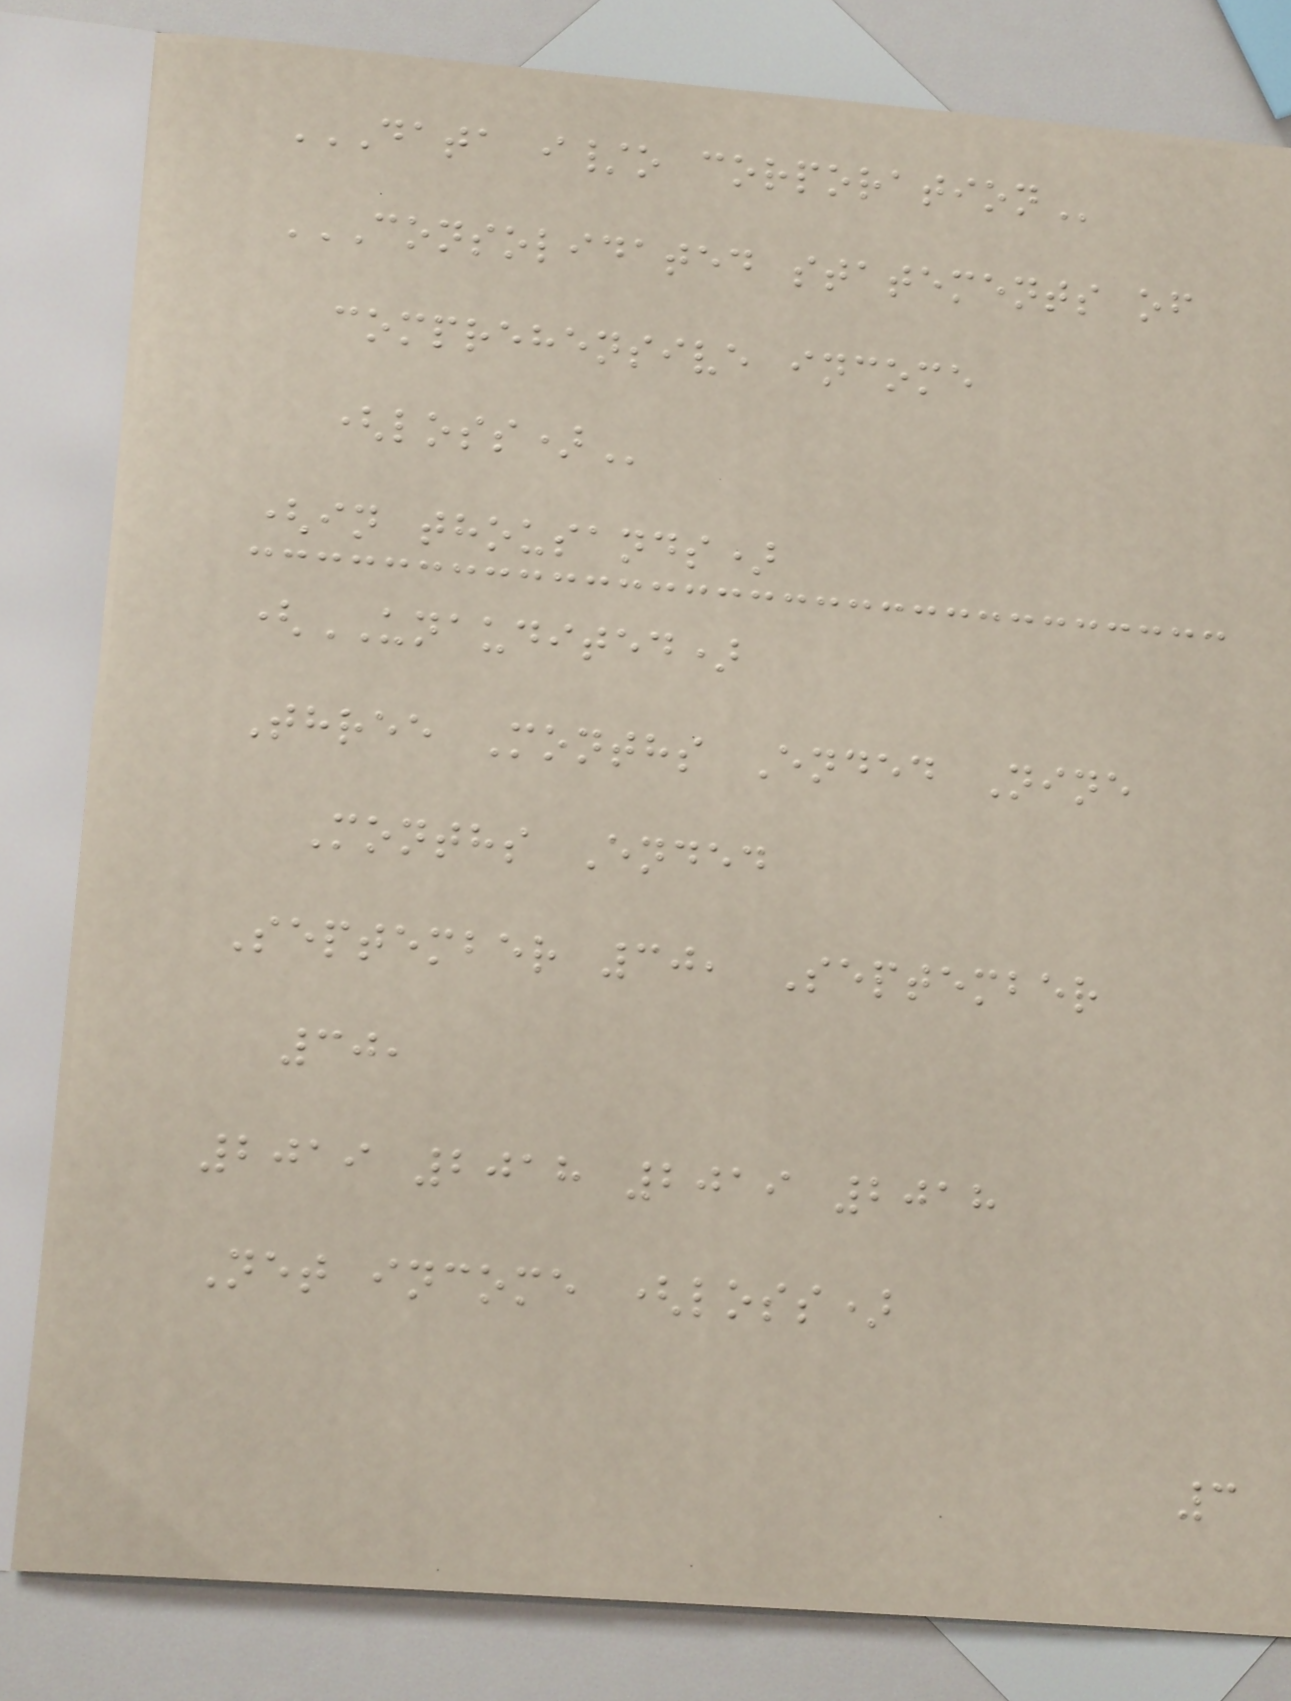DATA I/O CORPORATION
CONSOLIDATED STATEMENTS OF
COMPREHENSIVE INCOME
(LOSS)
(in thousands)
(UNAUDITED)
Three Months Ended Nine
Months Ended
September 30, September
30,
2019 2018 2019 2018
Net income (loss)
3
